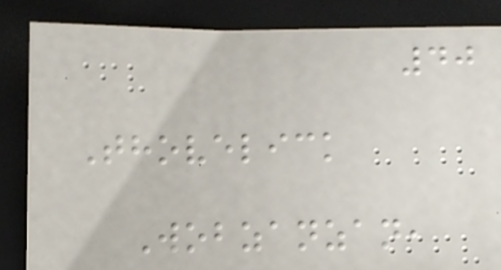40
Thovelick
Wobzanzan,
